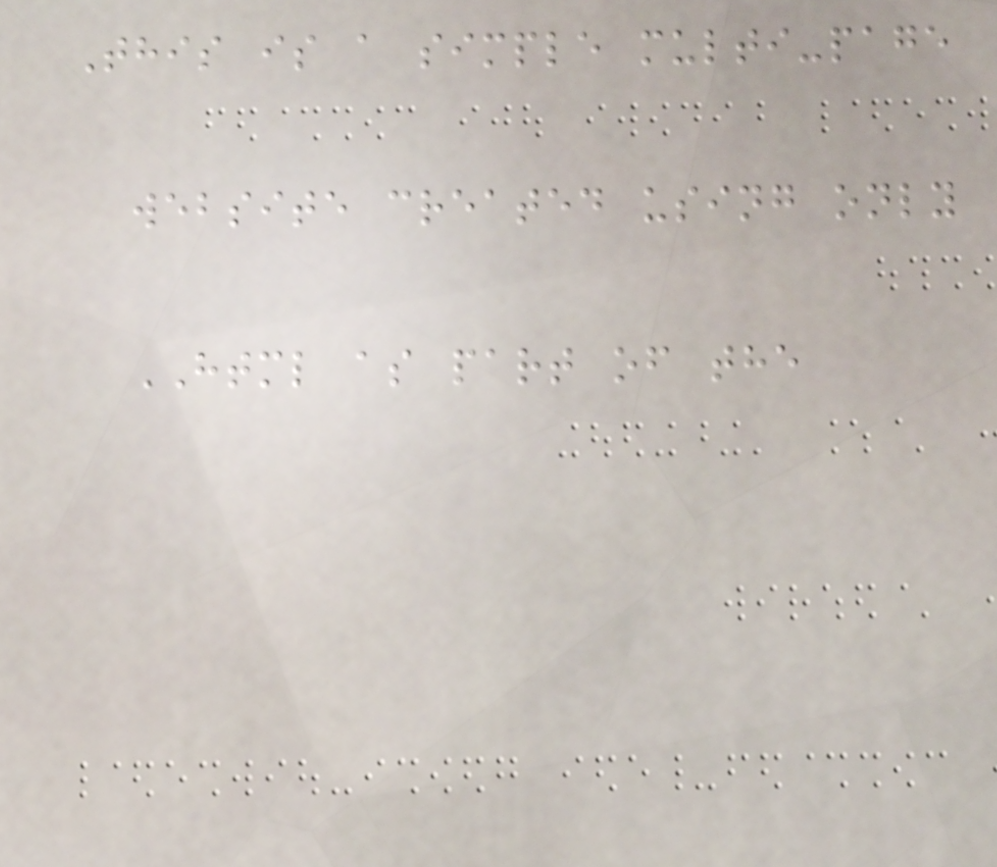This is a simple multi-page
website created using only
HTML as part of the
